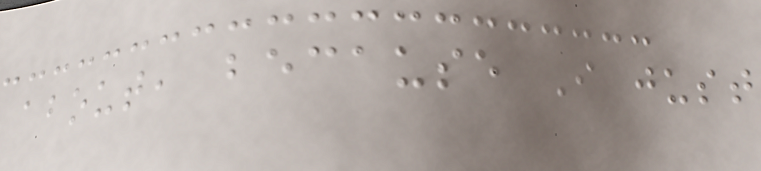about, because I just
